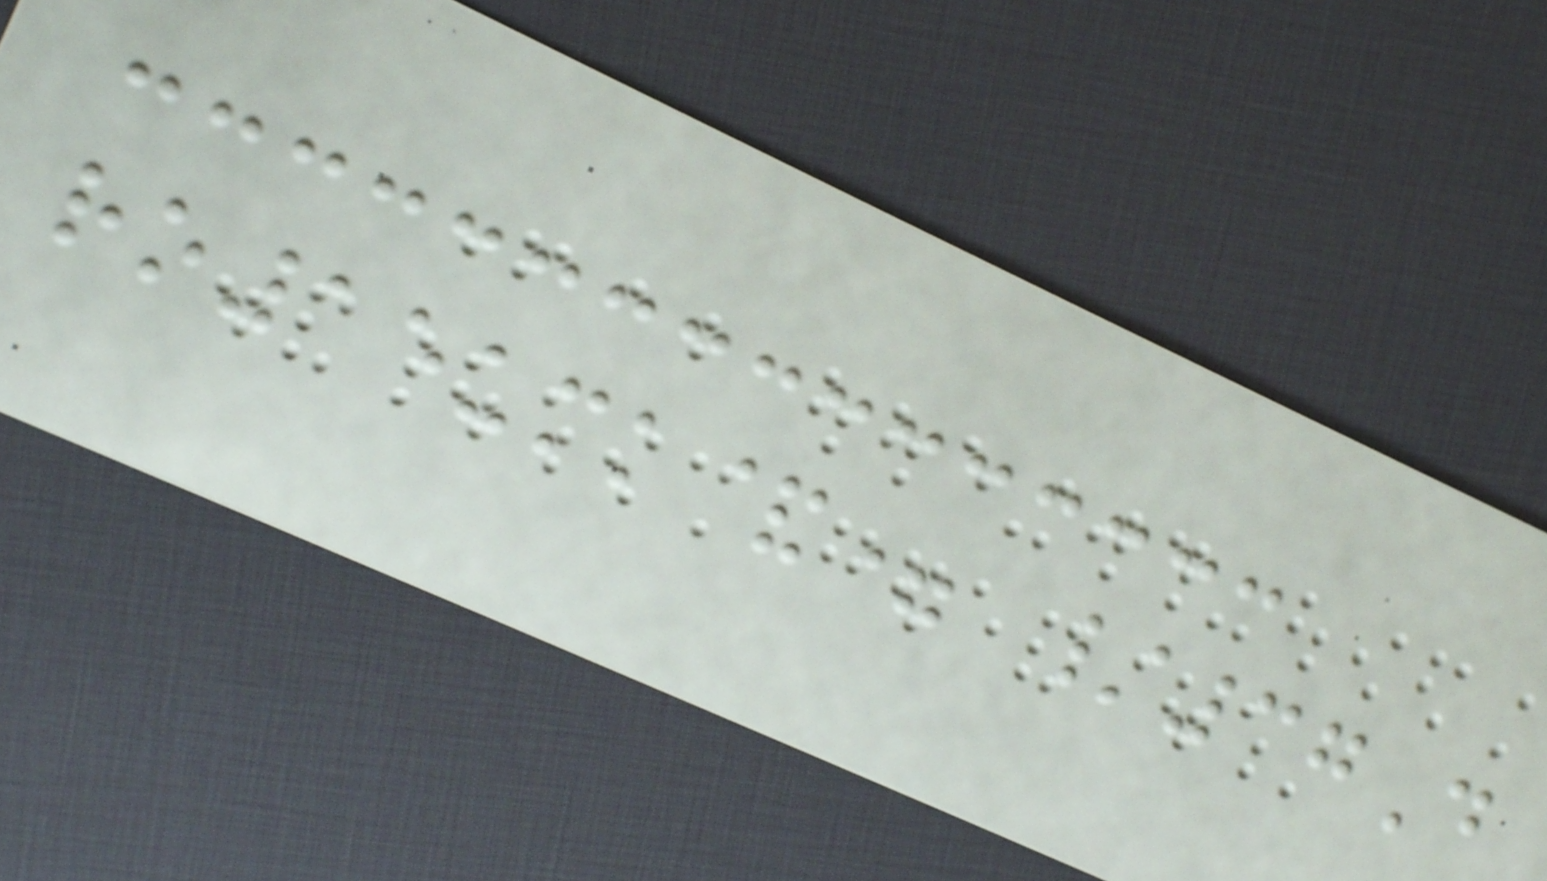ro15umk&= /37D
